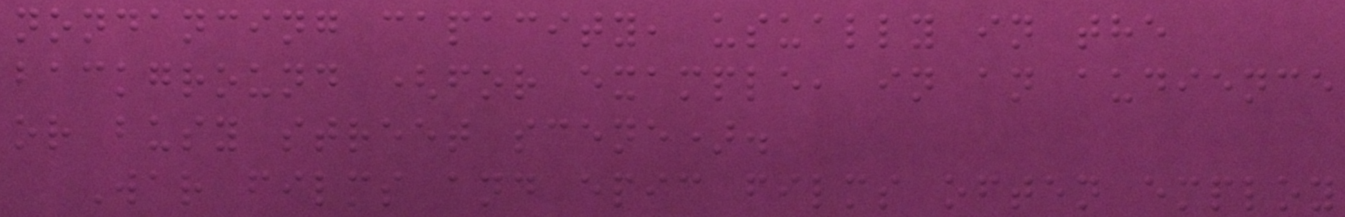nondancing capacity, usually in the
background (for example, in an audience
or busy street scene).
War films and epic films often employ
